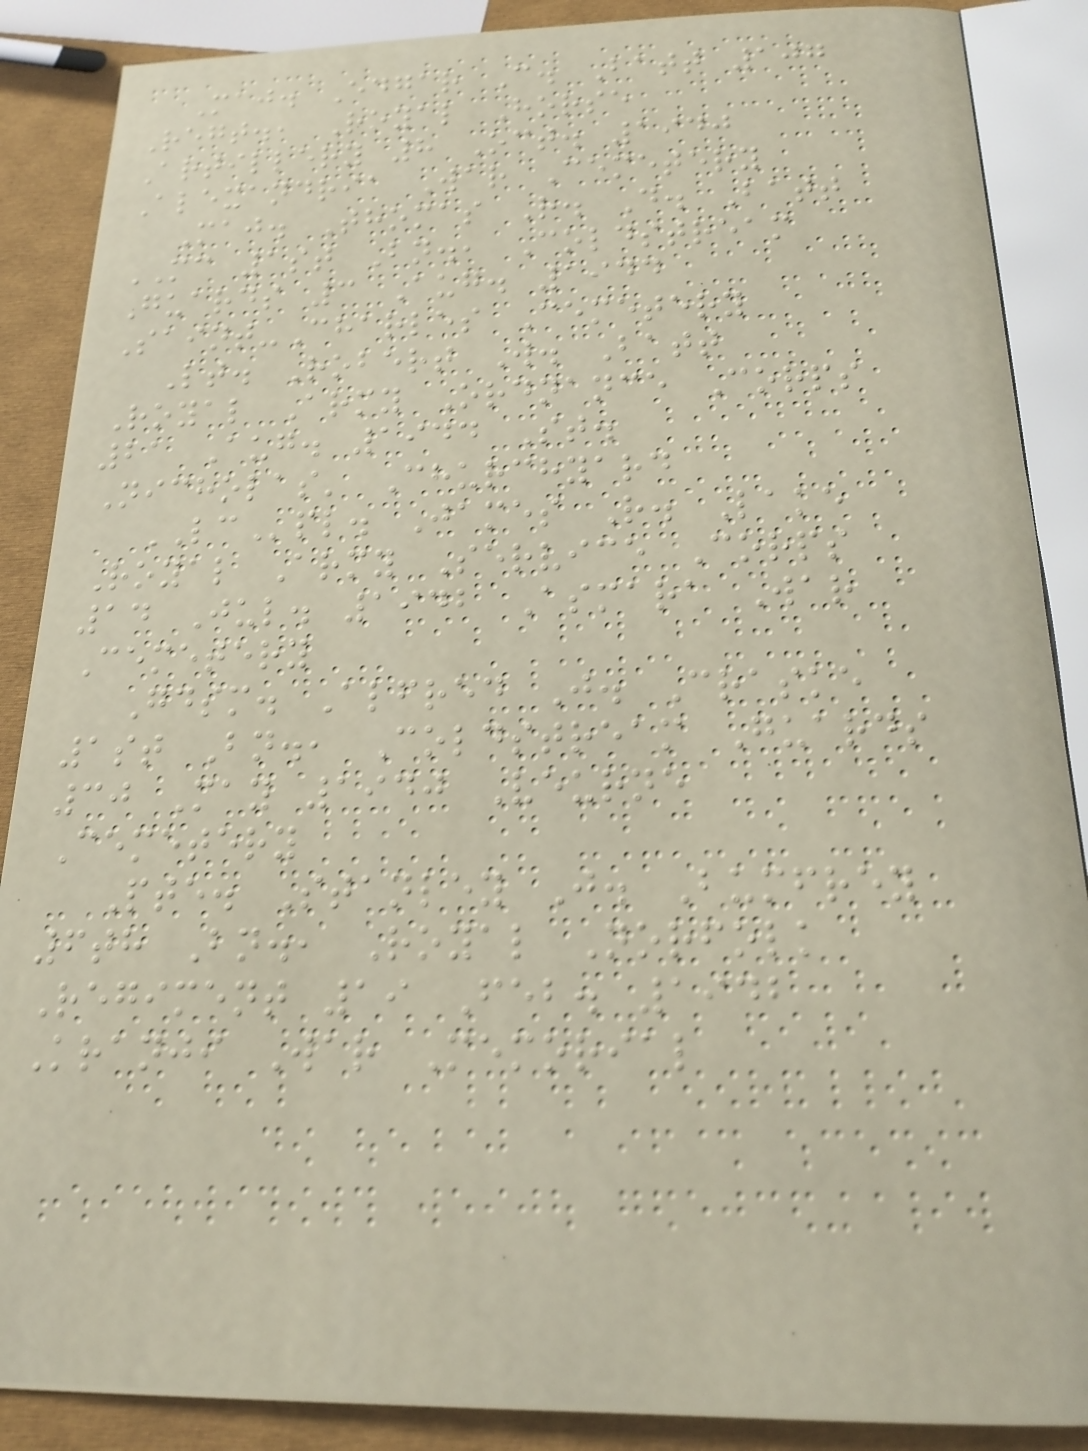Maj. Edgar C. Batt 107
Regt., Royal Horse
Artillery 8 Oct. 1940
Alexandria War Cemetery
Maj. Thomas R. D. Batt
MC 1st Bn., Coldstream
Guards 3 Aug. 1944
Saint-Charles Cemetery
Lt. Robert W. Batt
Royal Army Ordnance Corps
21 Aug. 1944 St.
Nicholas' Churchyard
LCpl. James R. Lake
Royal Army Service Corps
14 Jul. 1942 Asmara War
Cemetery
Gdsm. Alfred J. Craske
1st Bn., Coldstream Guards
30 May 1940 Veurne
Cemetery
Pte. Stanley J. Bumfrey
6th Bn., Royal Norfolk
Regiment 19 Feb. 1942
Kranji War Memorial
